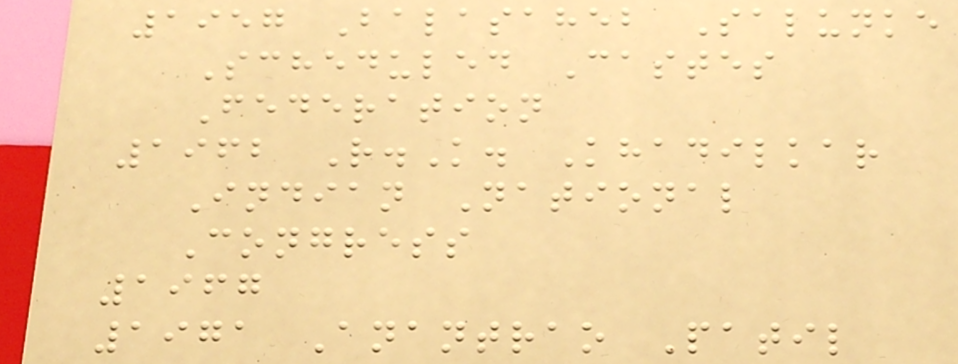1957 Balasaheb Salunke
Scheduled Castes
Federation
1962 R.K. Khadilkar
Indian National
Congress
1967
1971 Anantrao Patil
